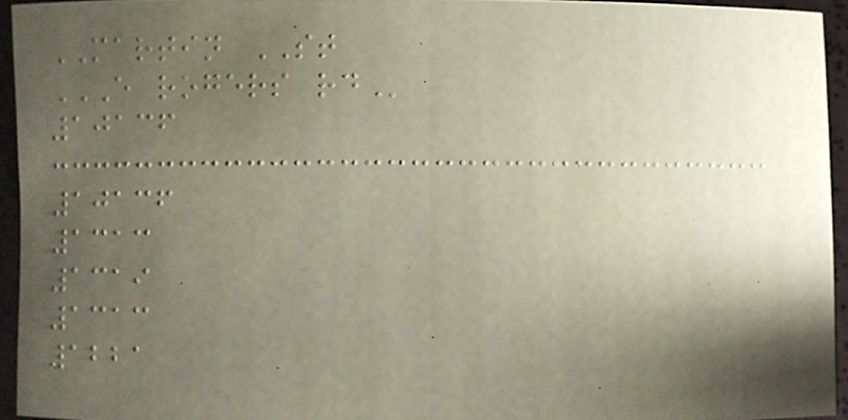MARTIN ST
E ROGERS RD
10136
10136
1313
1319
1313
1221
